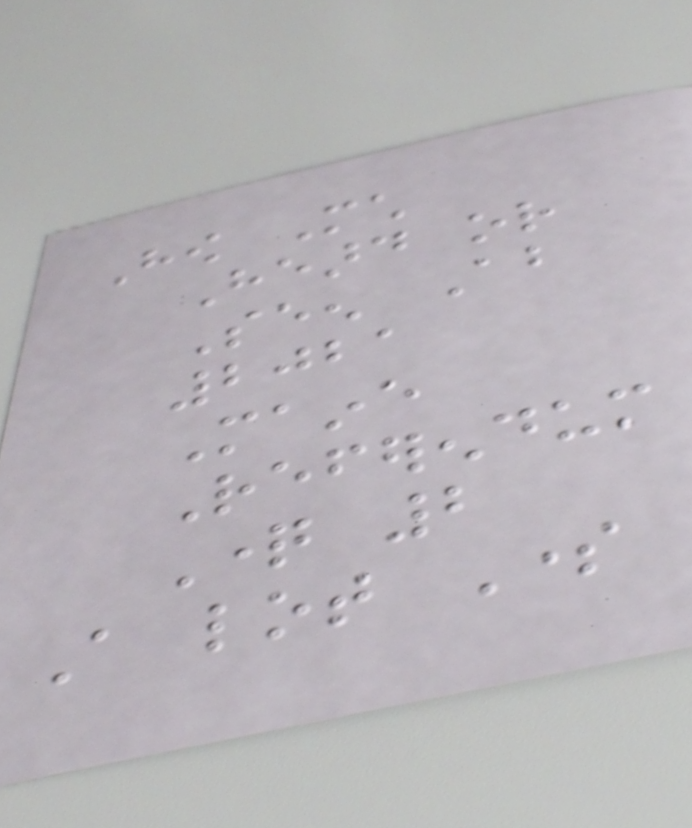How Much
Heard or
Seen About
2021
Maine
Referendum
Question 2
A lot Some
